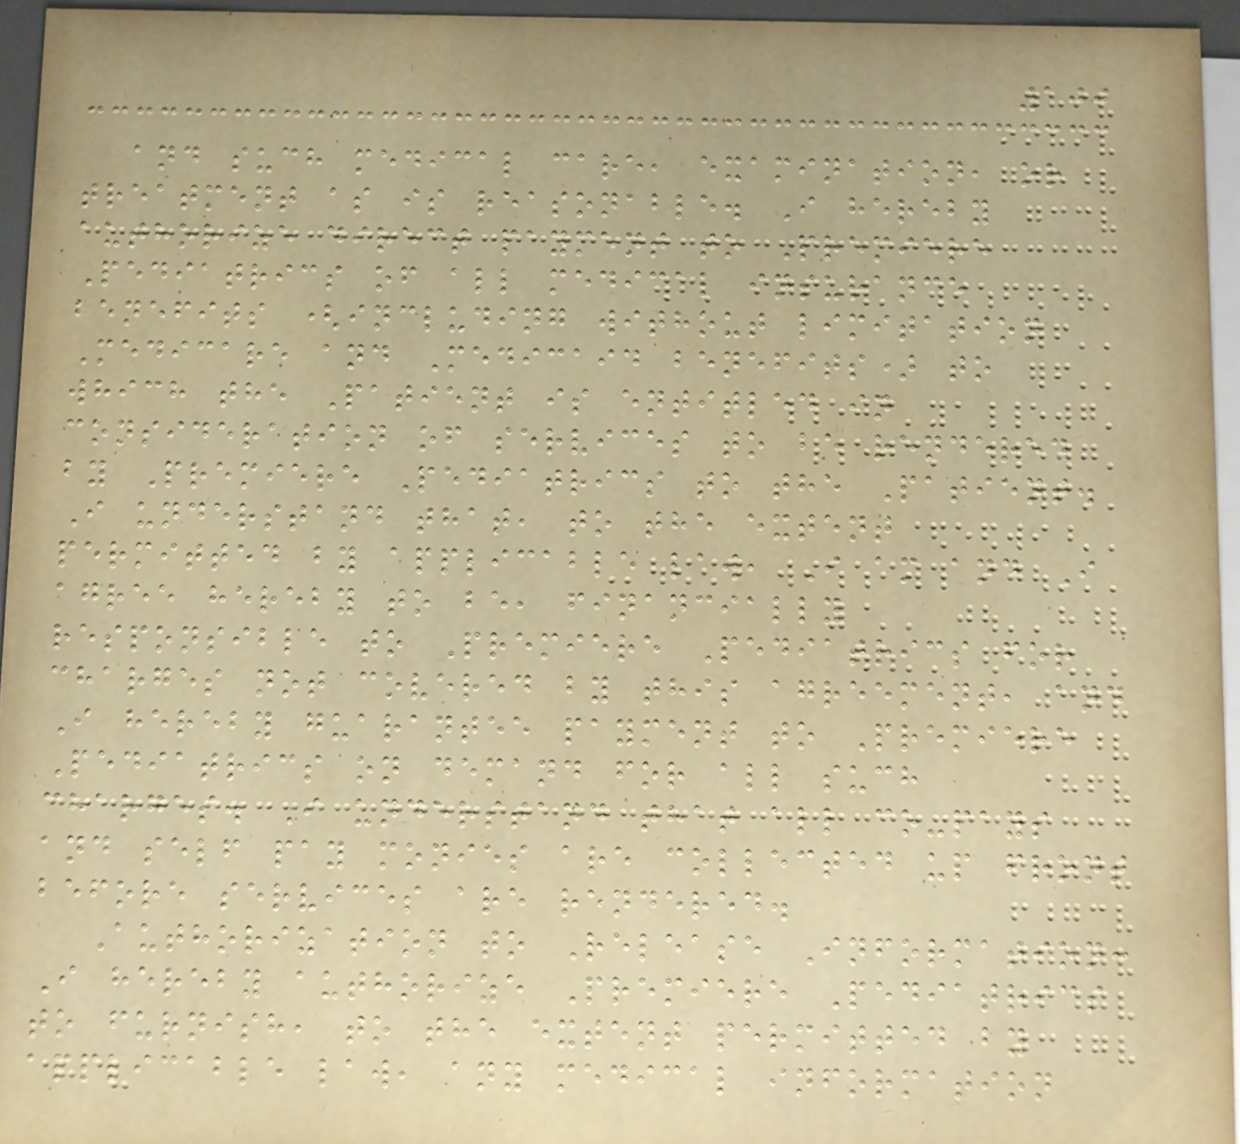100
and such medical care, examination, or
treatment as is reasonable. I hereby
authorize direct payment to Premiere
Pediatrics of all medical insurance
benefits (including without limitation
Medicare and Medicaid benefits) to
which the Patient is entitled in
consideration of services to be rendered
by Premiere Pediatrics to the Patient.
I understand that, to the extent
permitted by applicable law, I am and I
agree hereby to be, financially
responsible to Premiere Pediatrics for
charges not covered by this agreement, and
I hereby guarantee payment to Premiere
Pediatrics on demand for all such
charges. I understand that all co-pays
and self pay monies are collected up front
before services are rendered.
Authorization to Release Information:
I hereby authorize Premiere Pediatrics
to furnish, to the extent permitted by
applicable law, any medical information
